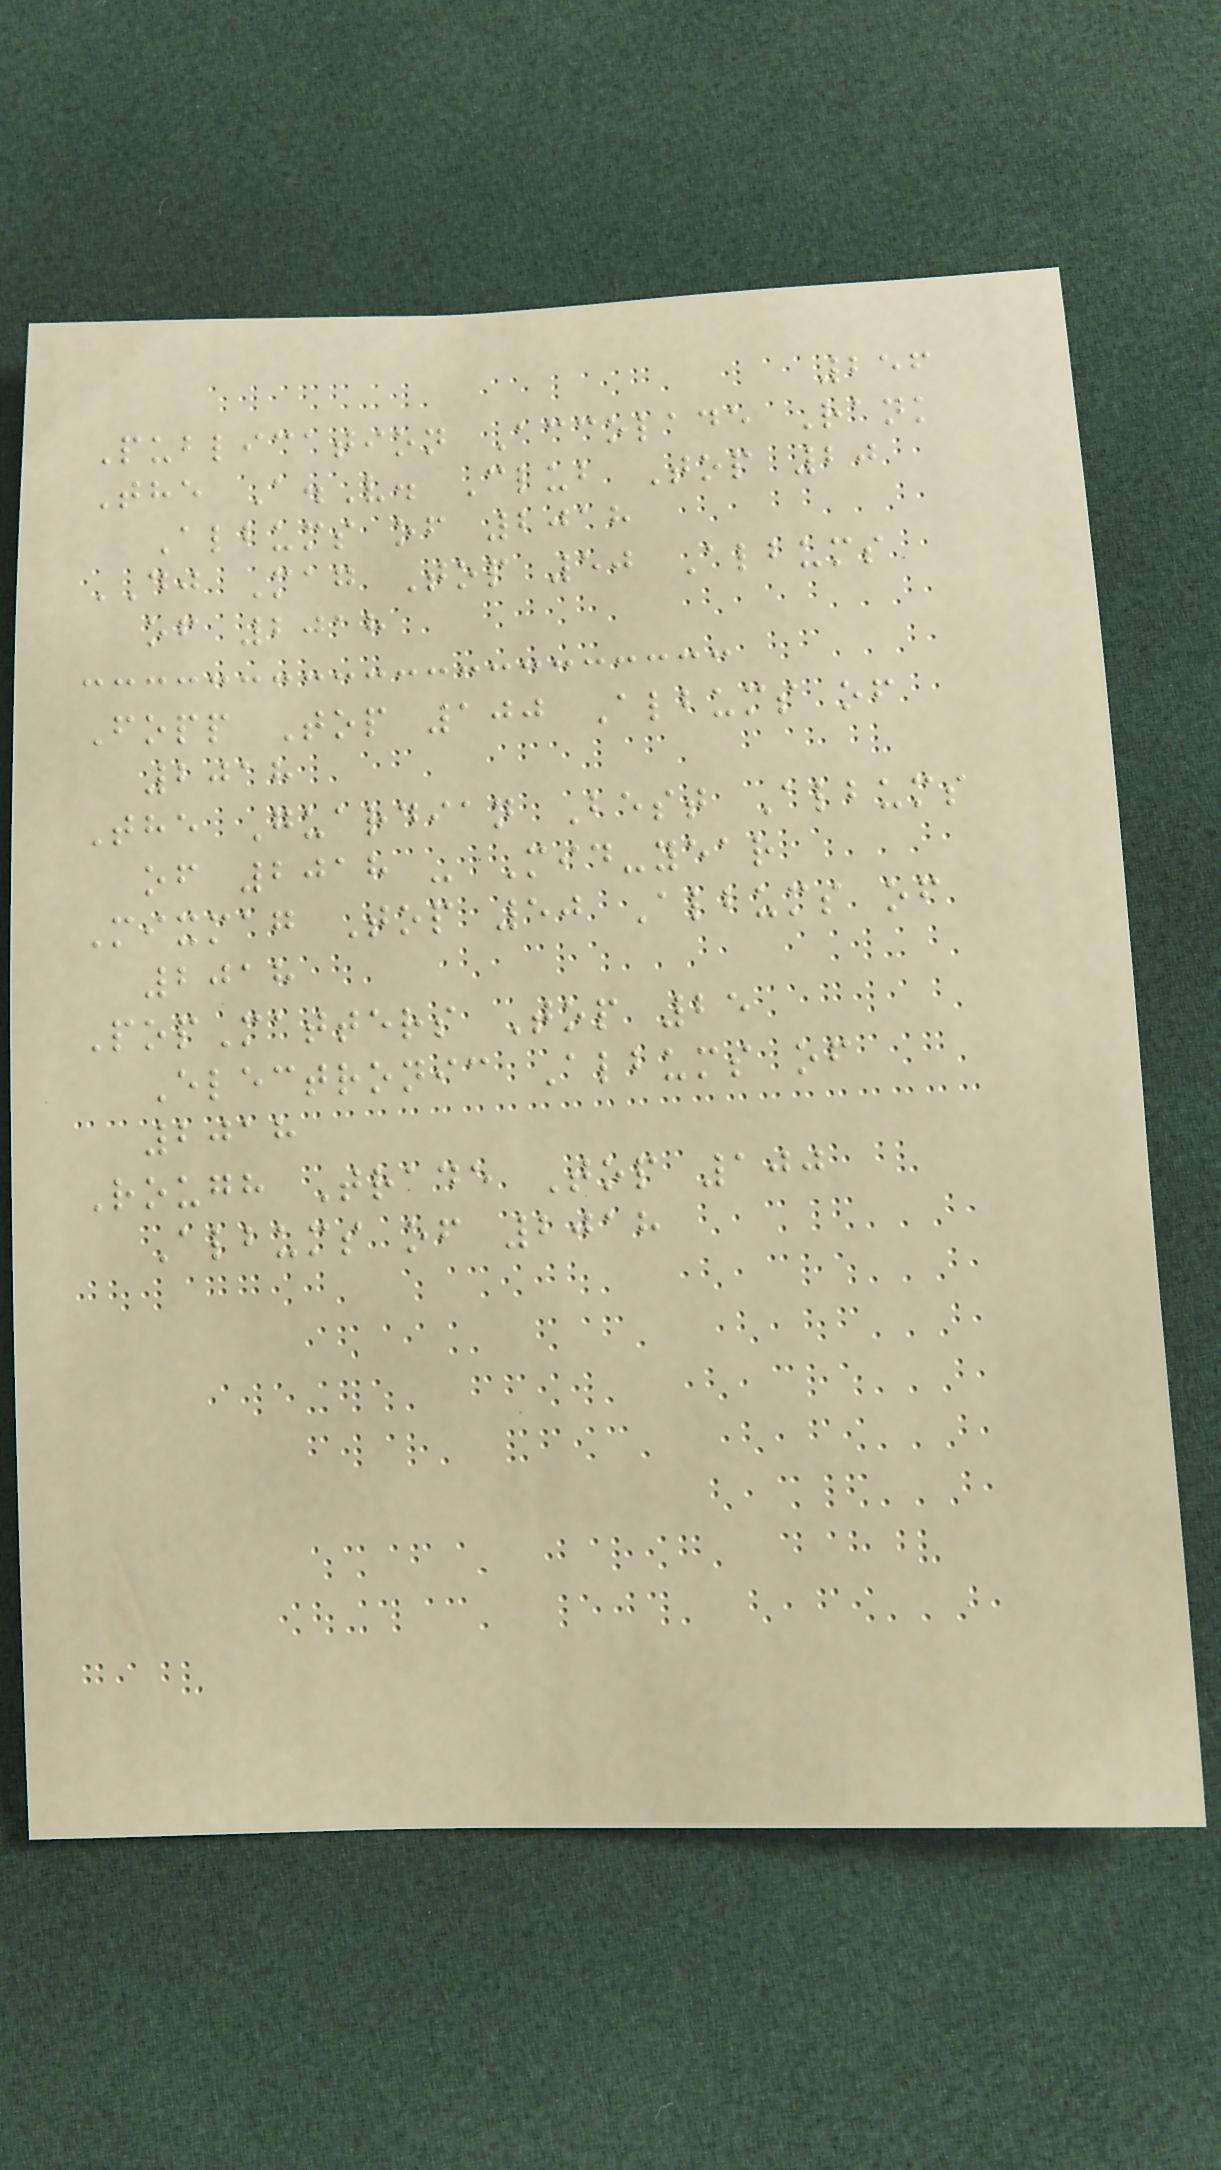256
Publication Accolade Rank
The A.V. Club Top 20
Albums of 2018
DJ Mag Top 50 Albums
of 2018
Fopp Top 100 Albums of
2018
The Guardian Best Albums
of 2018 - Mid-year
Mixmag Top 50 Albums of
2018
PopMatters Top 25
Electronic Albums of
2018
Rough Trade Top 100
Albums of 2018
